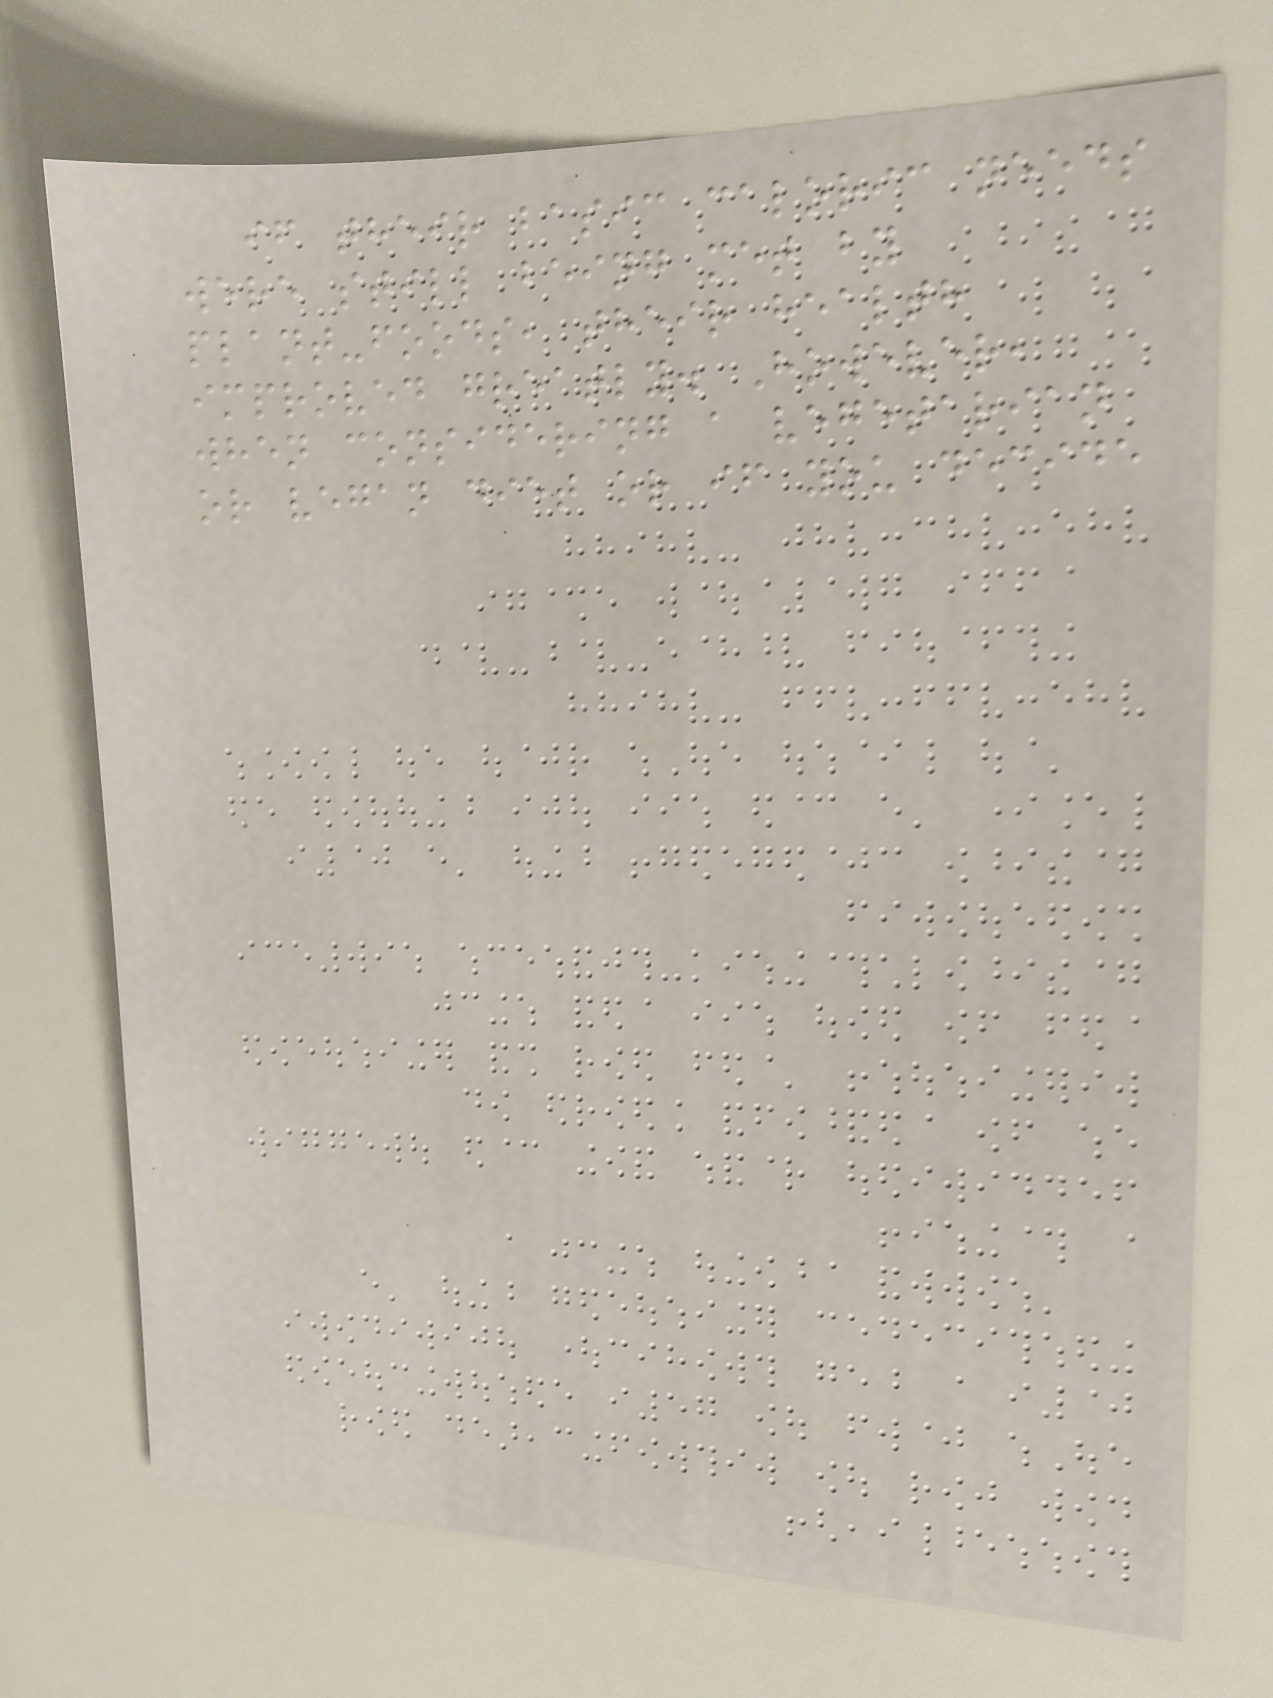if their basic caloric needs
were still being met by
plant-foods, their health
improved greatly. However,
when considering a vegetarian
or vegan diet or if you decide
